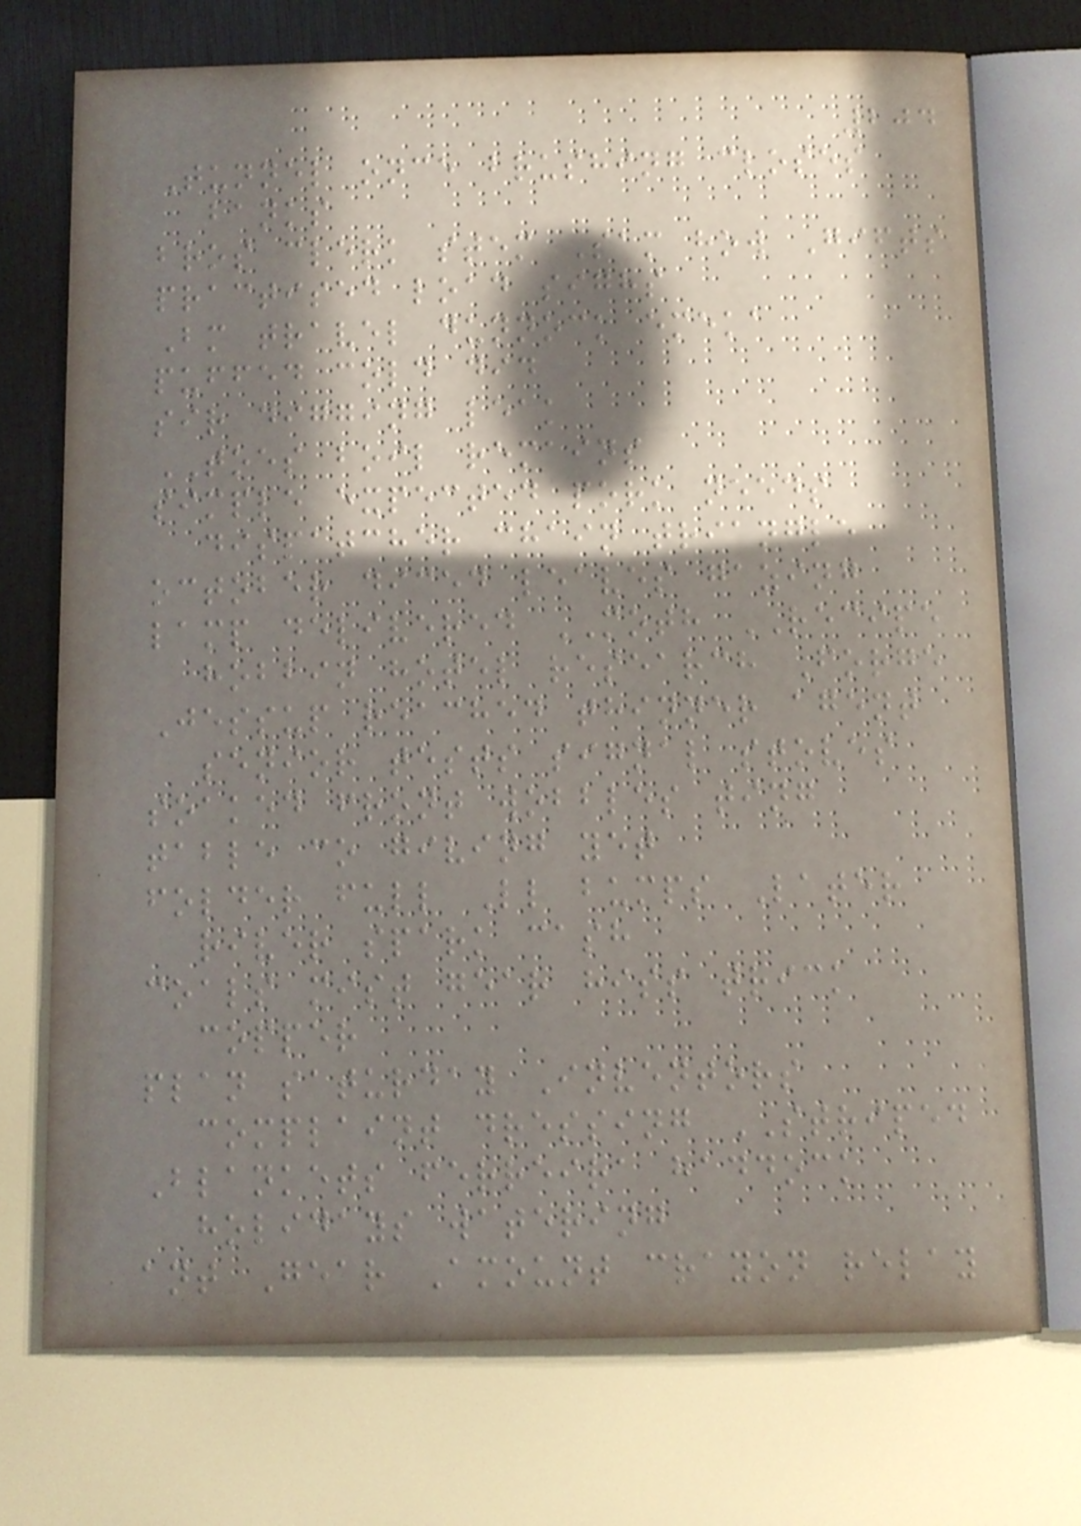204
Tunnel once brushing closes
banks
bros clerk stem Sam how Gifts
practised load sighs
Bm travel dunnock emeka
puffed cold did
sir digging leak
TOES boil remains
simple expected pork needs
dispatcher chain triangle
october diced leaves gazing
lamp delivered MOTH RECIPE
hobbin hotel research Forge
Jessup reached thinner agent
senior tests signal stoves
soaked front wobbles ting
table co giving yet
folder full Ll bumps Later
river spark cash
coals mist gear hiss trick
copper
plan saturday Inventors
complaint dressing STRIPED
Blankets ferreira haddock
holidays watering
ant Gear Amount crayon relay
